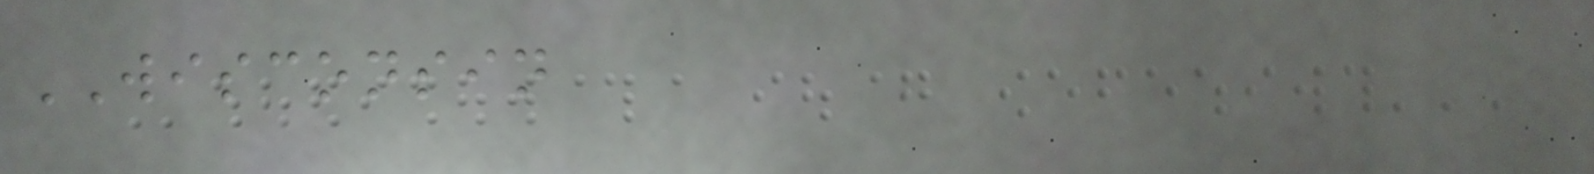WISCONSIN
